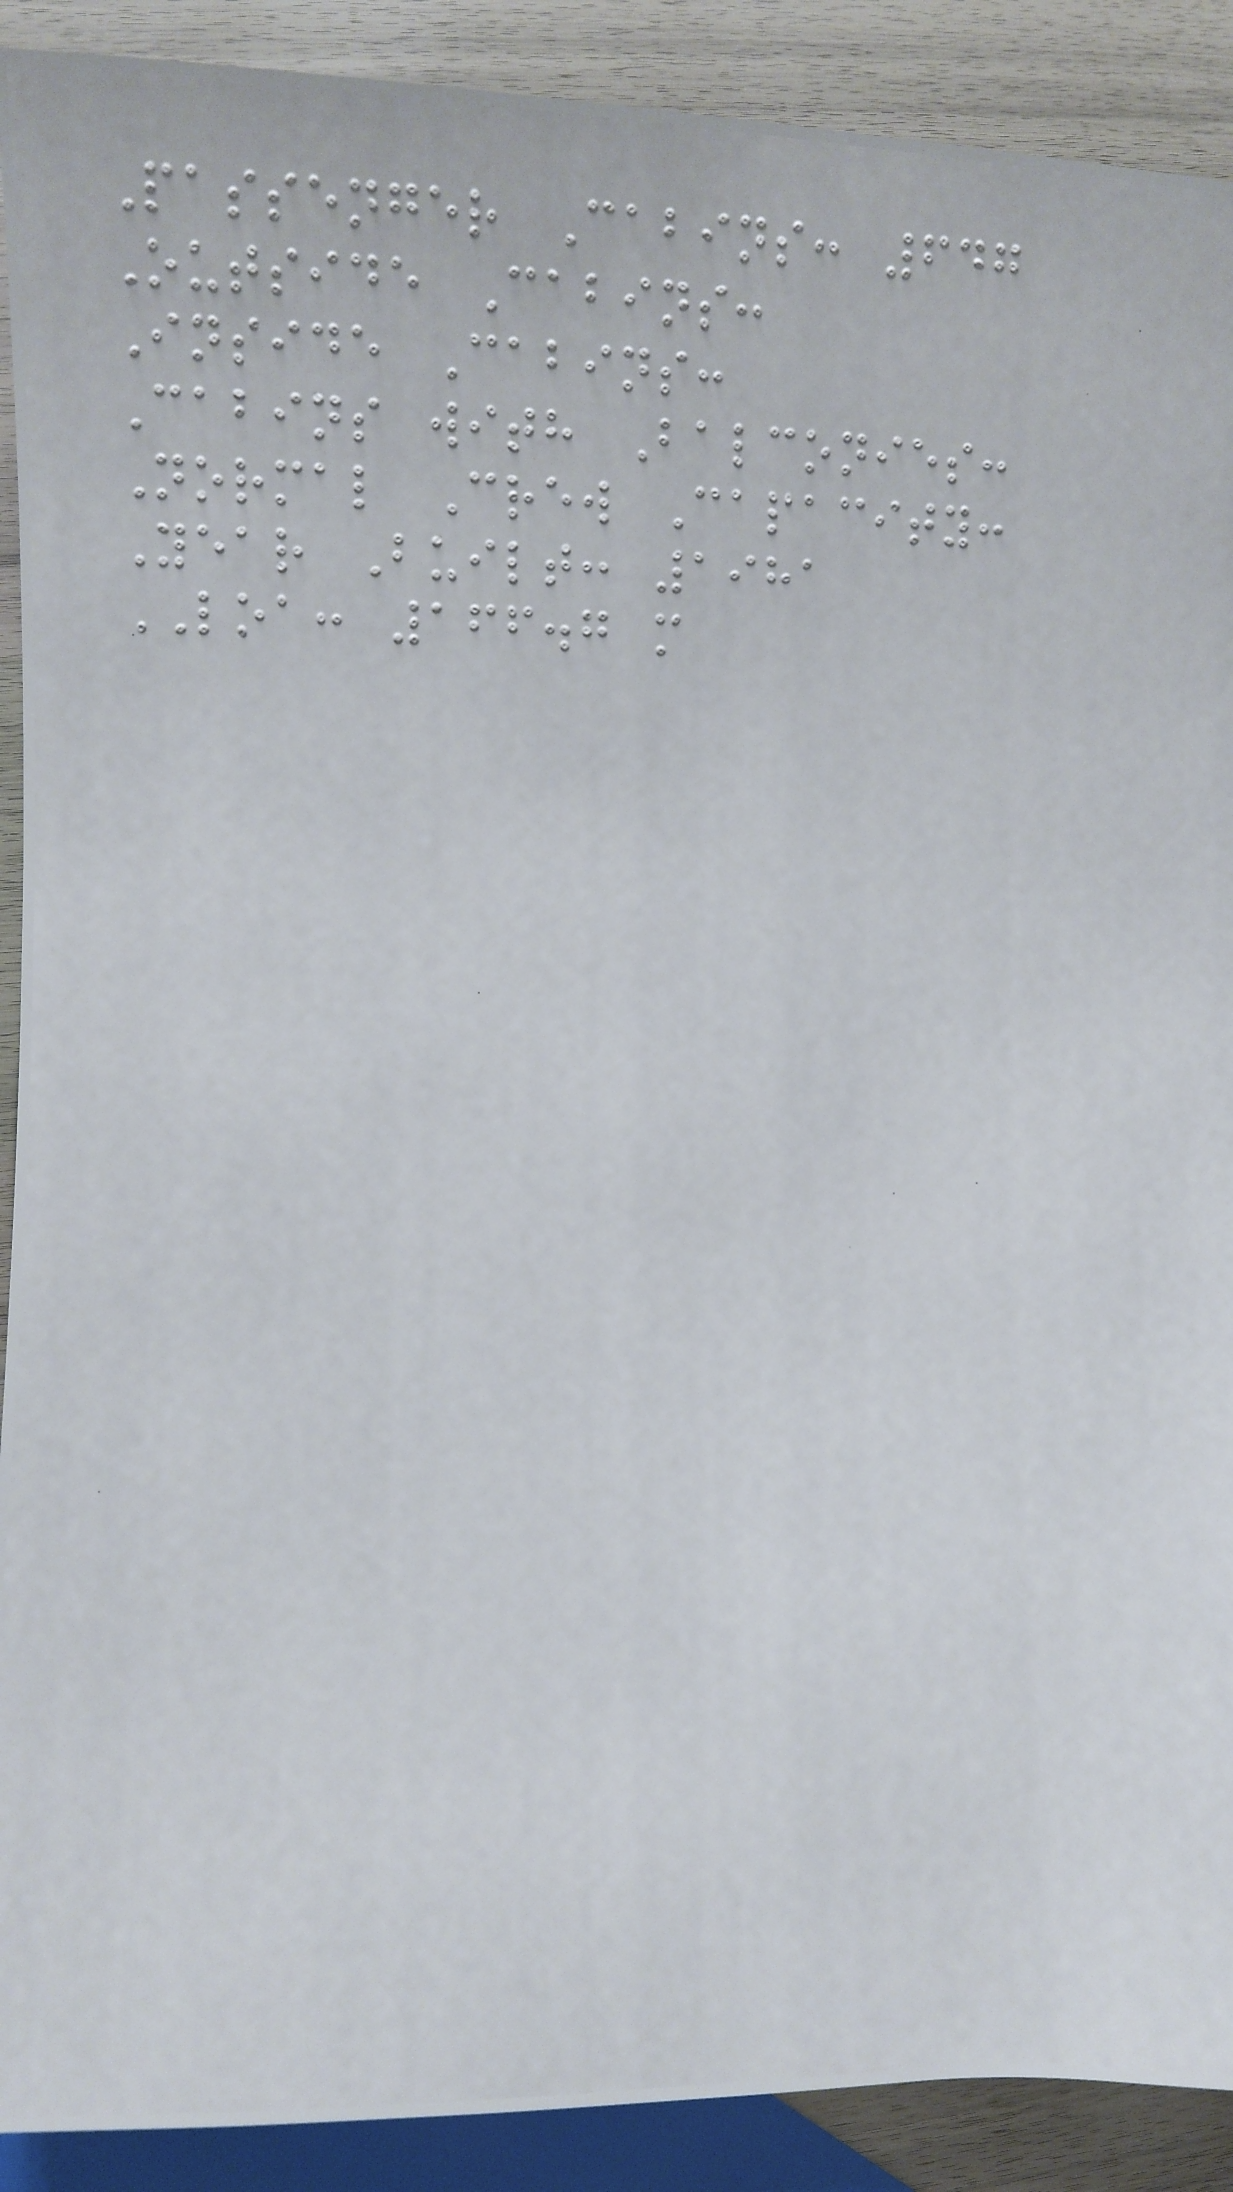Passenger Cabins: 647
Outside Cabins:
Inside Cabins:
Cabins with Balconies:
Normal Crew Capacity:
Year Built: 1981
LOA: 166.7 m
